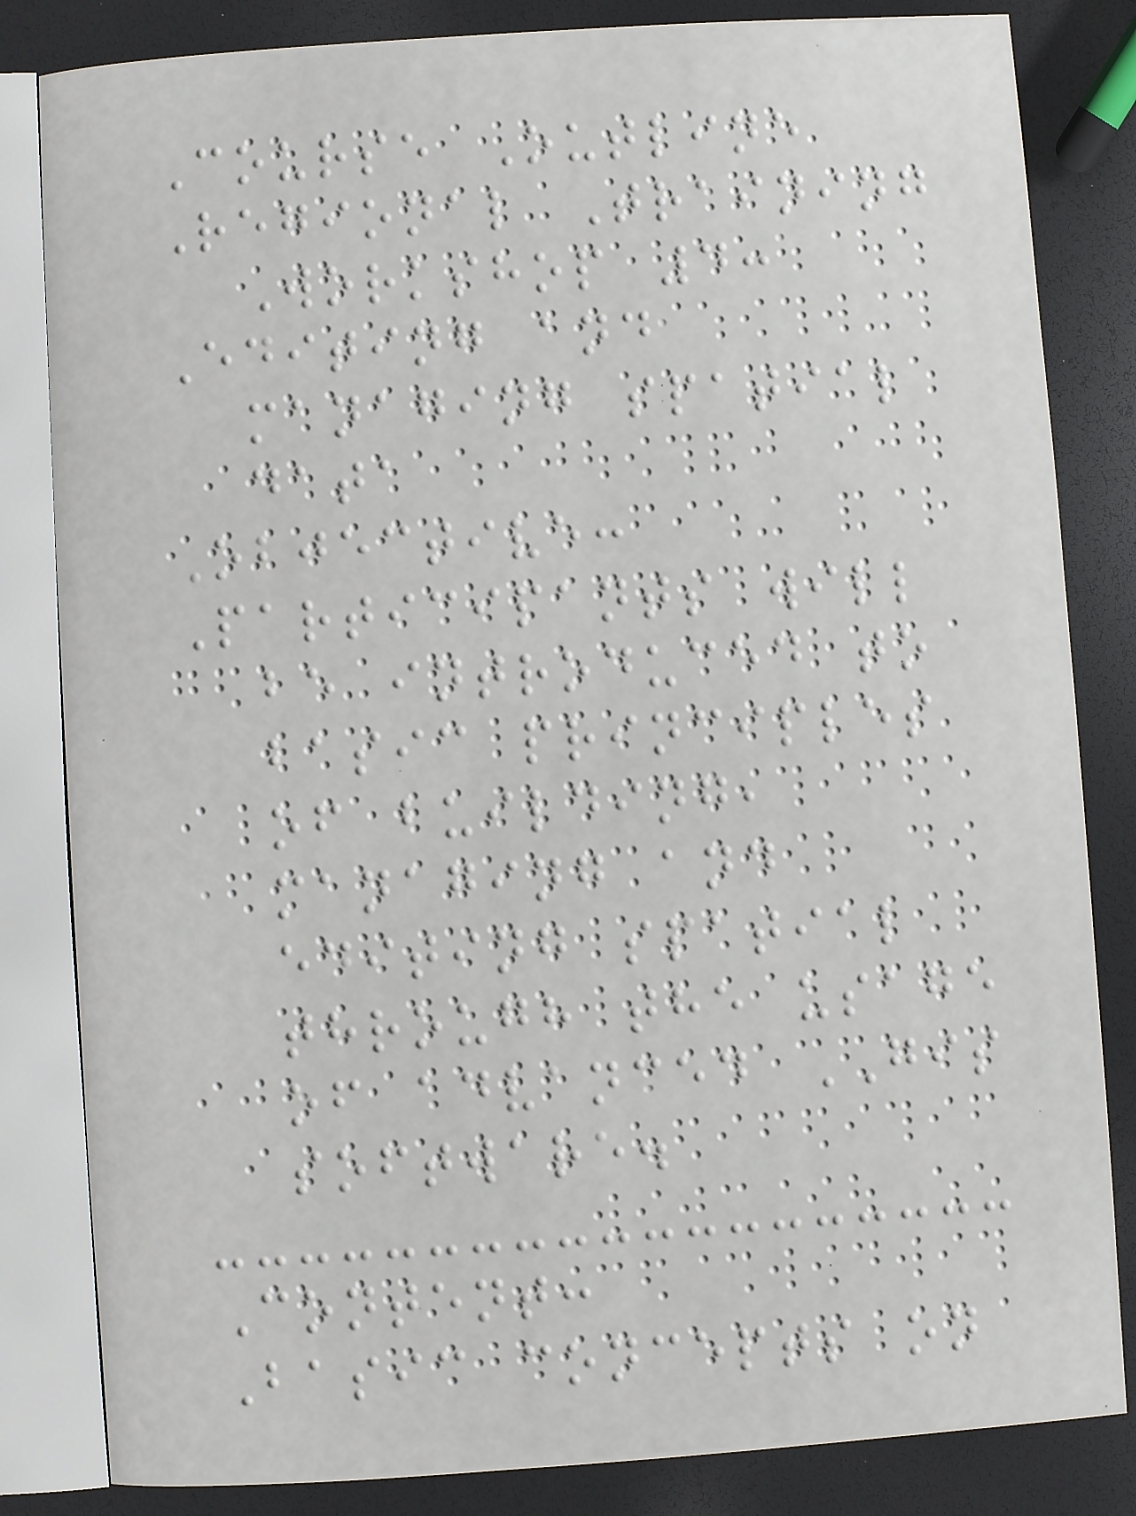Course Outline
Regional Training
Workshop 4:
Editing and
managing spatial
data
Objective:
Participants will
be introduced to
basic principles
of building,
managing and
editing spatial
through the usage
of advanced GIS
software.
Content:
Basic concepts on
